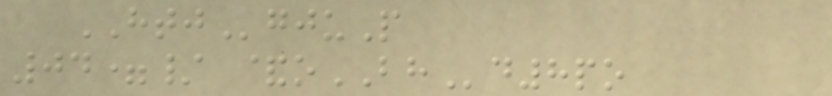HTJgjuP
04=/ &oBHd8po
